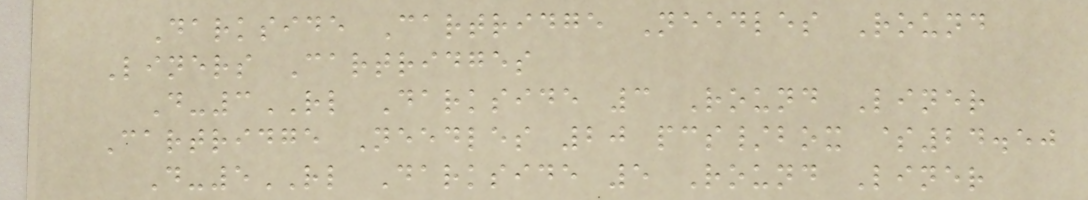Darkside Cartridge Needles Round
Liners Cartridges
D-3RL Darkside 3 Round Liner
Cartridge Needles 20 pcs/box $24.50
D-5RL Darkside 5 Round Liner
